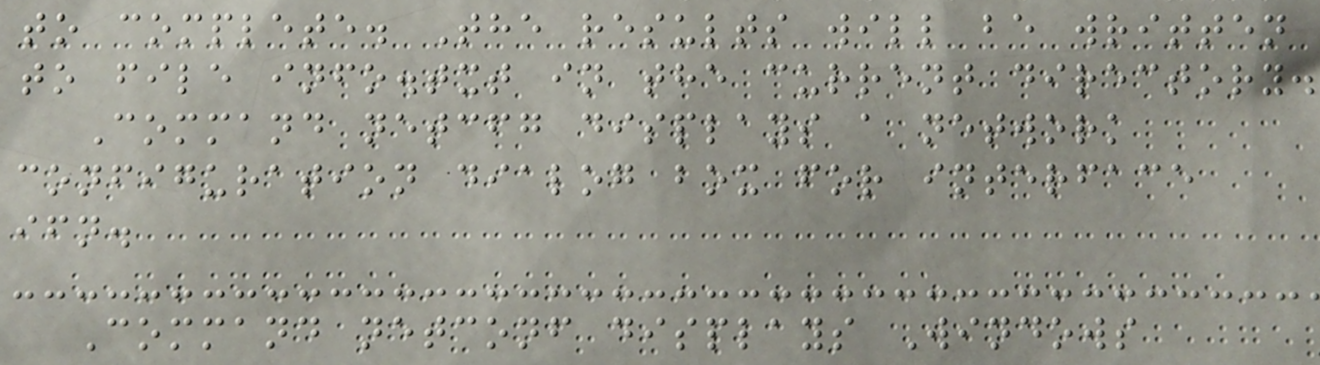to complete. The results will be written
to file info.txt in the current directory.
Command netcfg displays a network
configuration dialog box for interface
ifn.
Command netconf displays Windows
